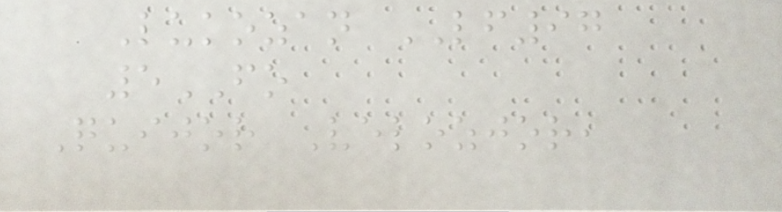Lukozan LF97
5FO
Quijor Velozjor,
